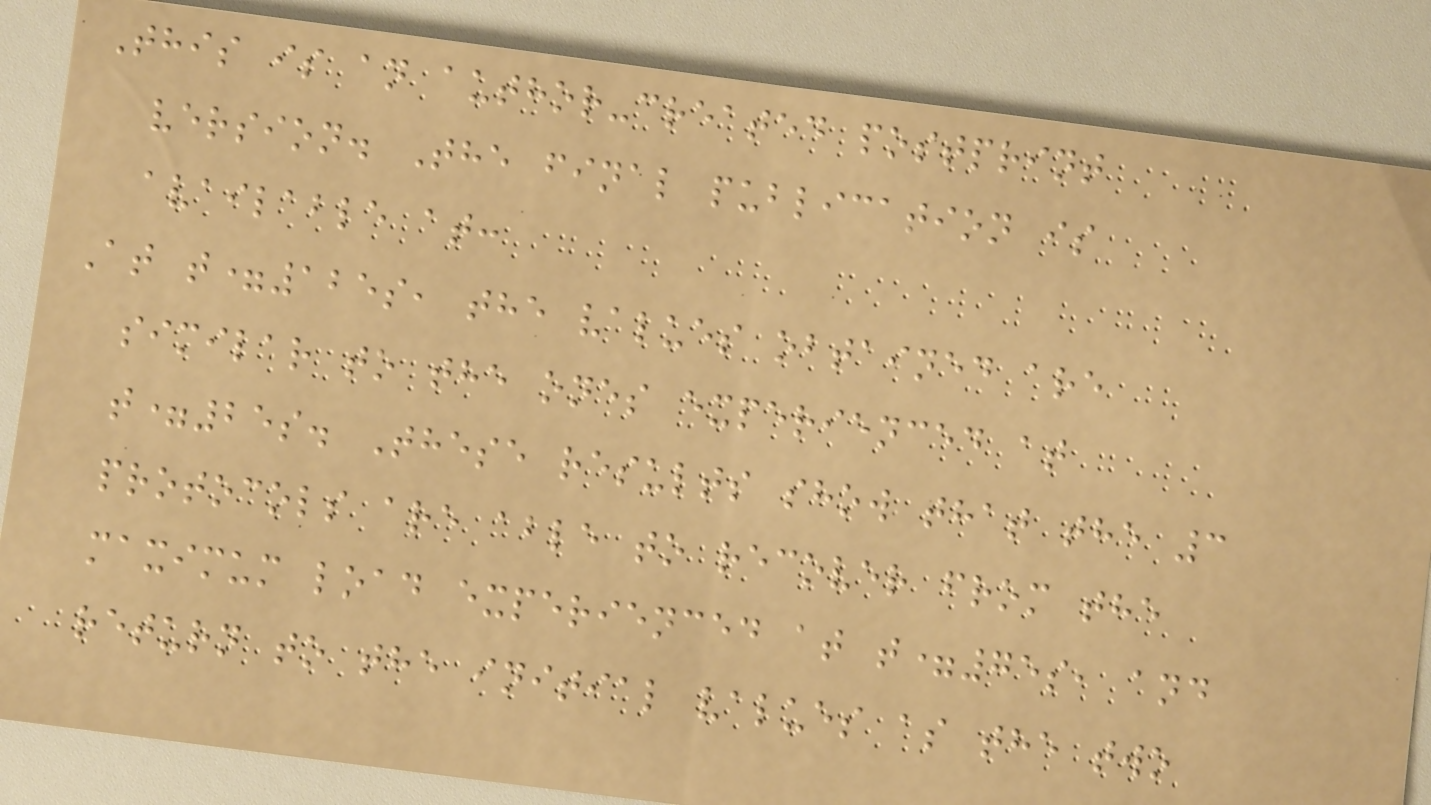This is an author-created postprint
version. The final publication is
available at:
At t=125s, the values obtained are
similar to the ones experienced at
t=25s. These results show that the 3
protocols are able to recover from the
maximum load experienced at t=75s, and
return to the initial values as the two
